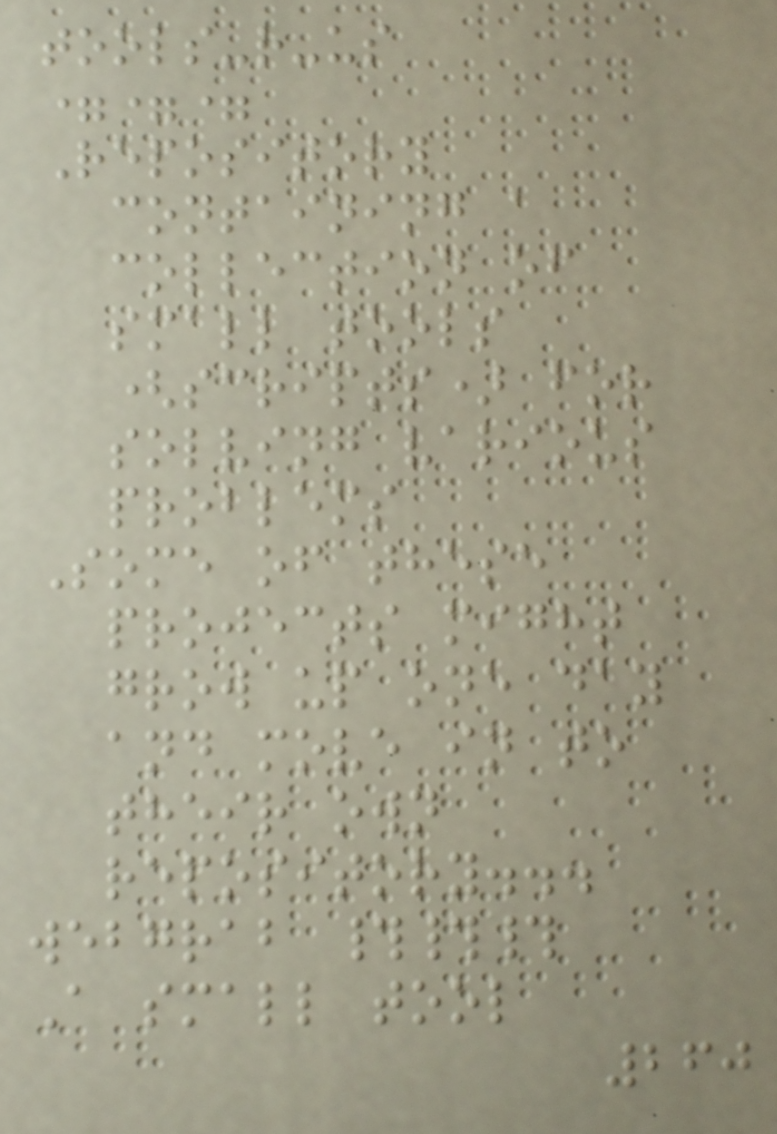tools-r-us
===
Repository
containing a
collection of
small tools
(scripts) for
solving various
problems
Some of these
projects might
grow up one day
and move in to
their own
repository...
webgrab ###
A small tool
260
